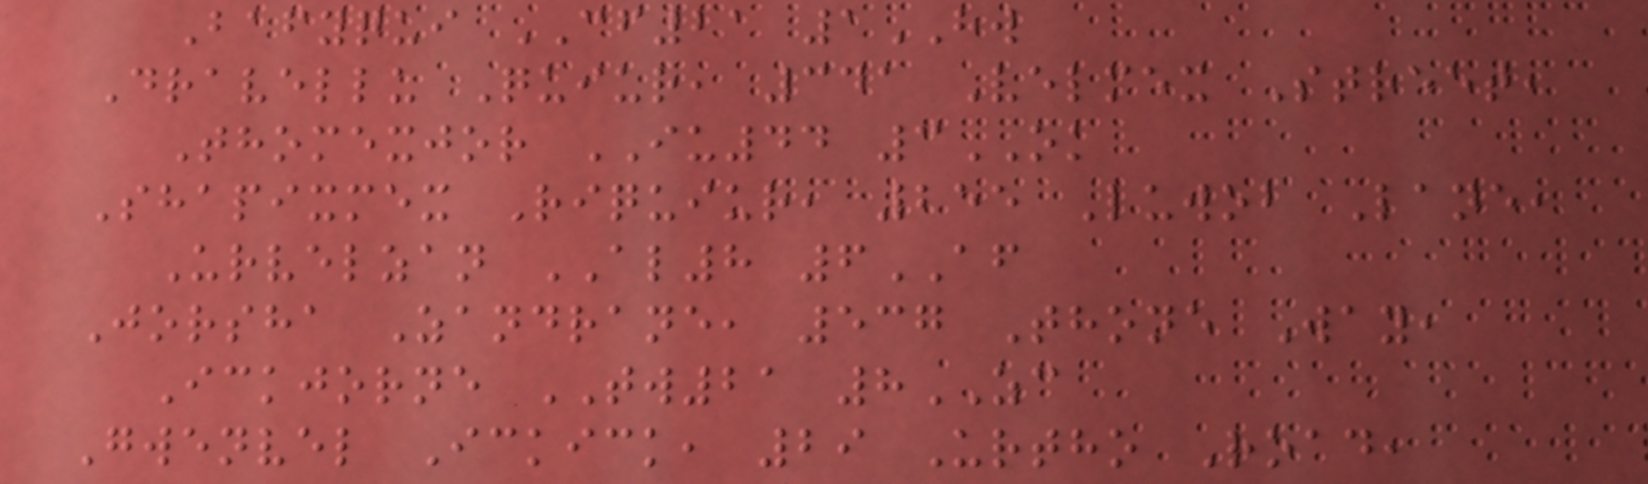Bafyqui CF21 1HW
Dravellu Quiur, 341 Velmex Street,
Thomexjor IU44 3OK
Shapixmex Riquiur, 255 Luwob Lane,
Urvelzan AL8 6AF
Jorsha Zandrane, 537 Thone Way,
Ickjorne TW21 8ZC
Gwenvel Ickick, 29 Urtho Road,
